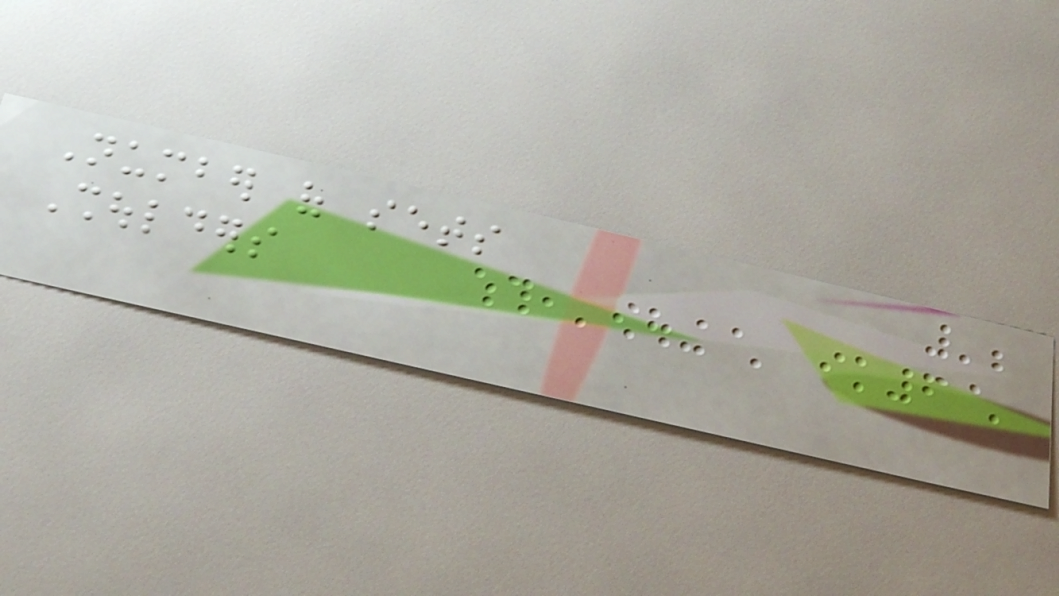Number of sets
Shoulders
